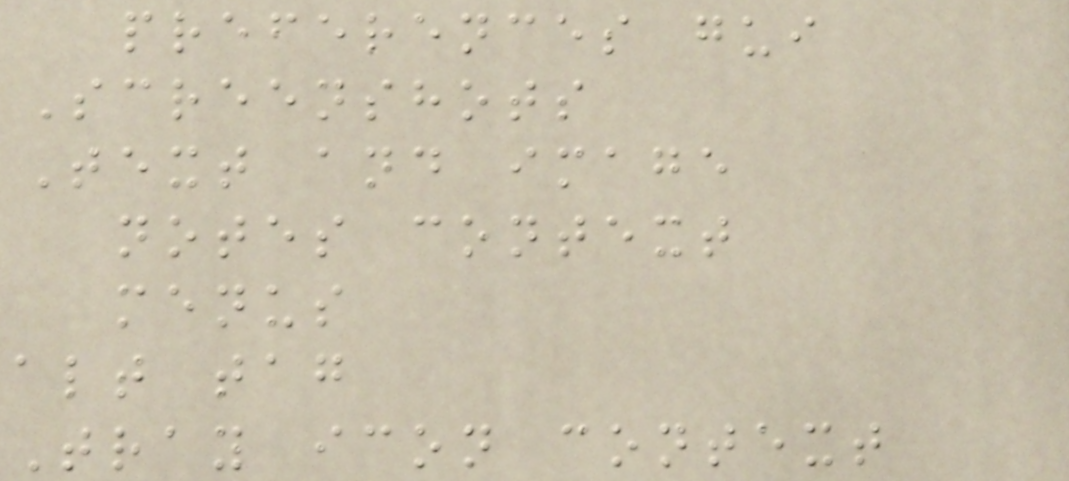preferences gui
Screenshots
Text and image
notes context
menus
alt tag
Tray icon context
